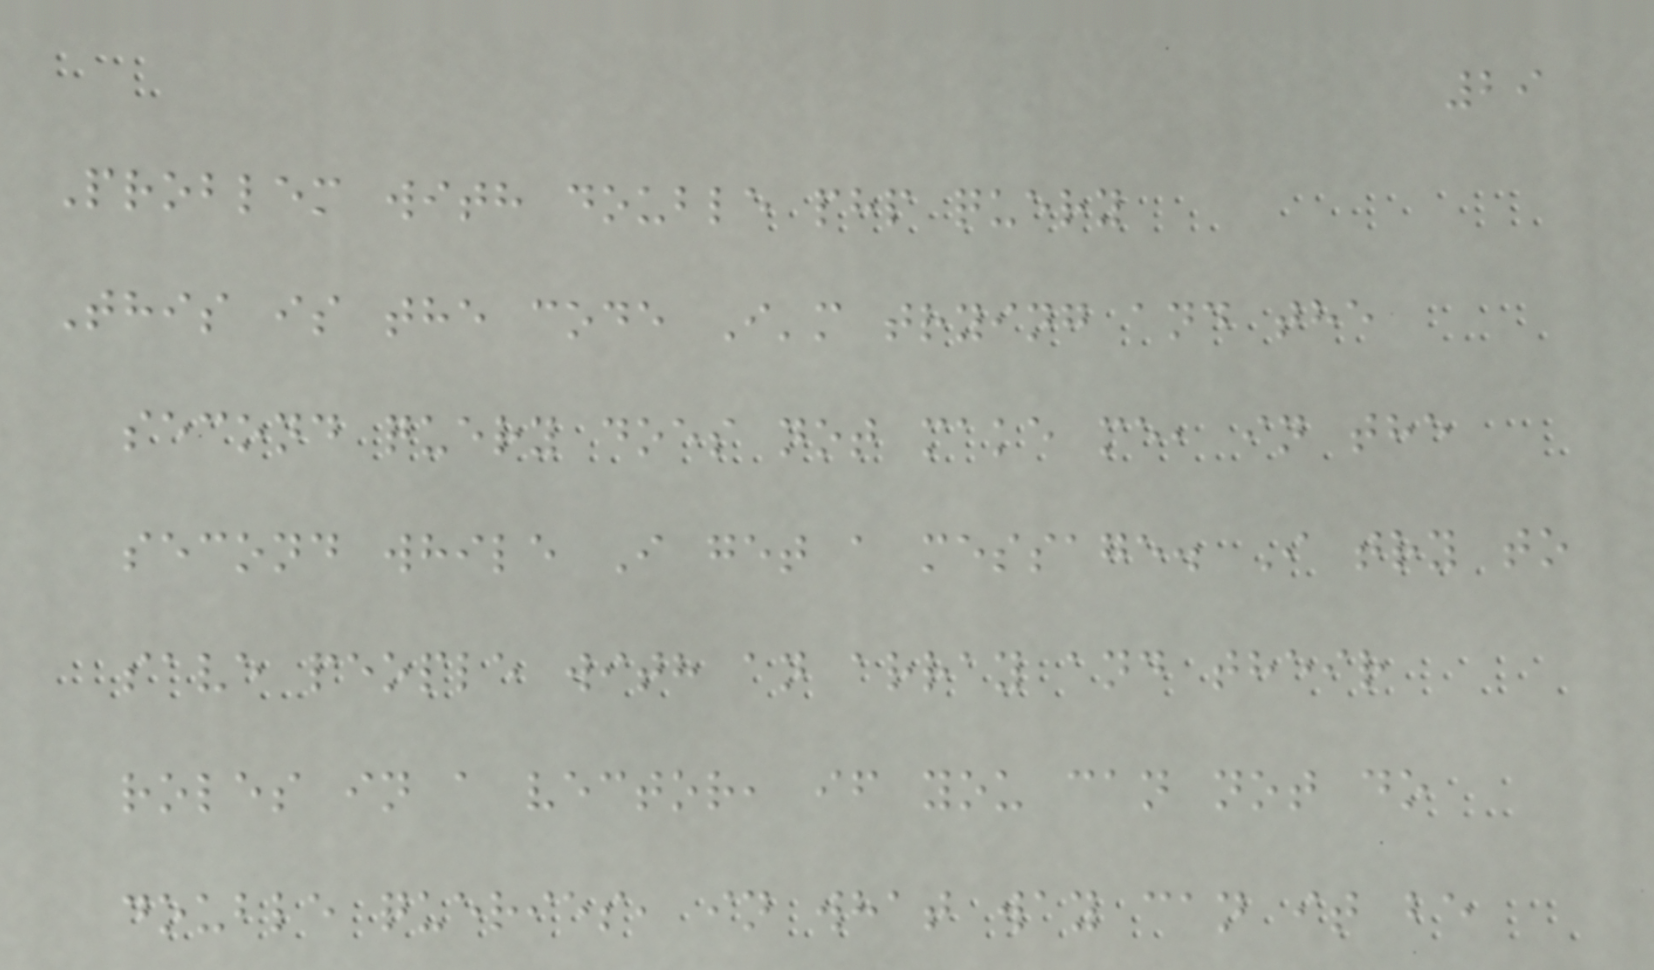29
Problem with double php query
This is the code I'm trying and the
second query does not make me, in the
second while I get a message. I try to
save people with an array and their
roles in a vector, if you can not do
double queries, in what way can it be
